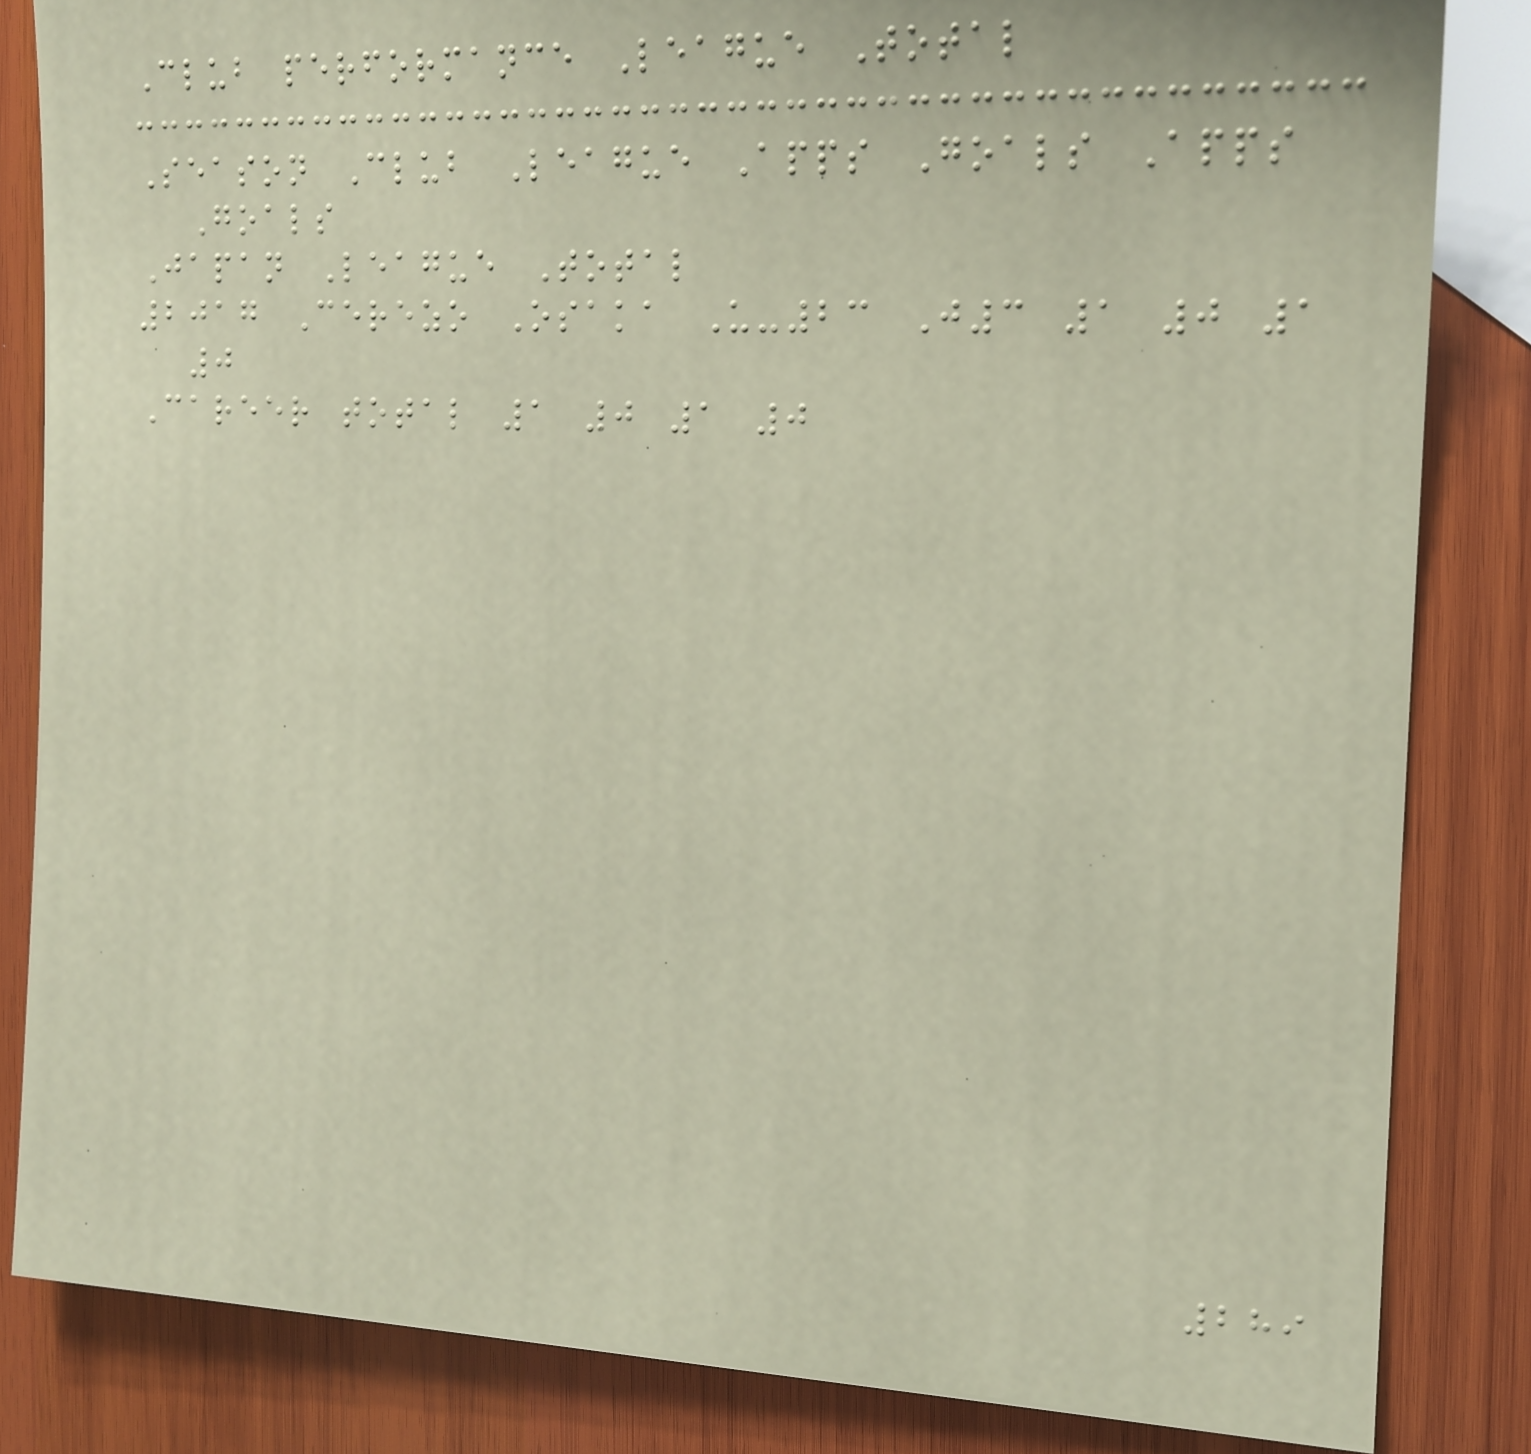Club performance League Total
Season Club League Apps Goals Apps
Goals
Japan League Total
2017 Cerezo Osaka U-23 J3 1 0 1
0
Career total 1 0 1 0
289
